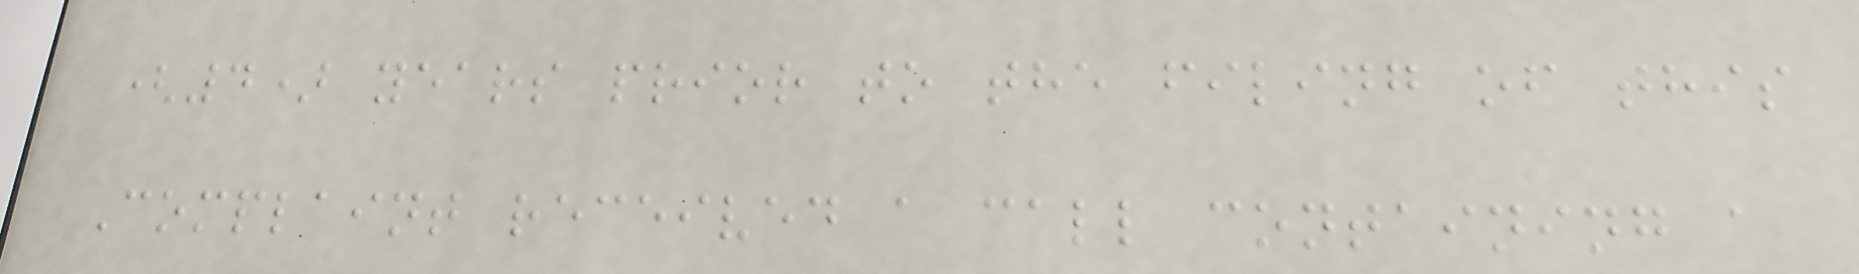(4) years prior to the filing of this
Complaint received a call containing a
